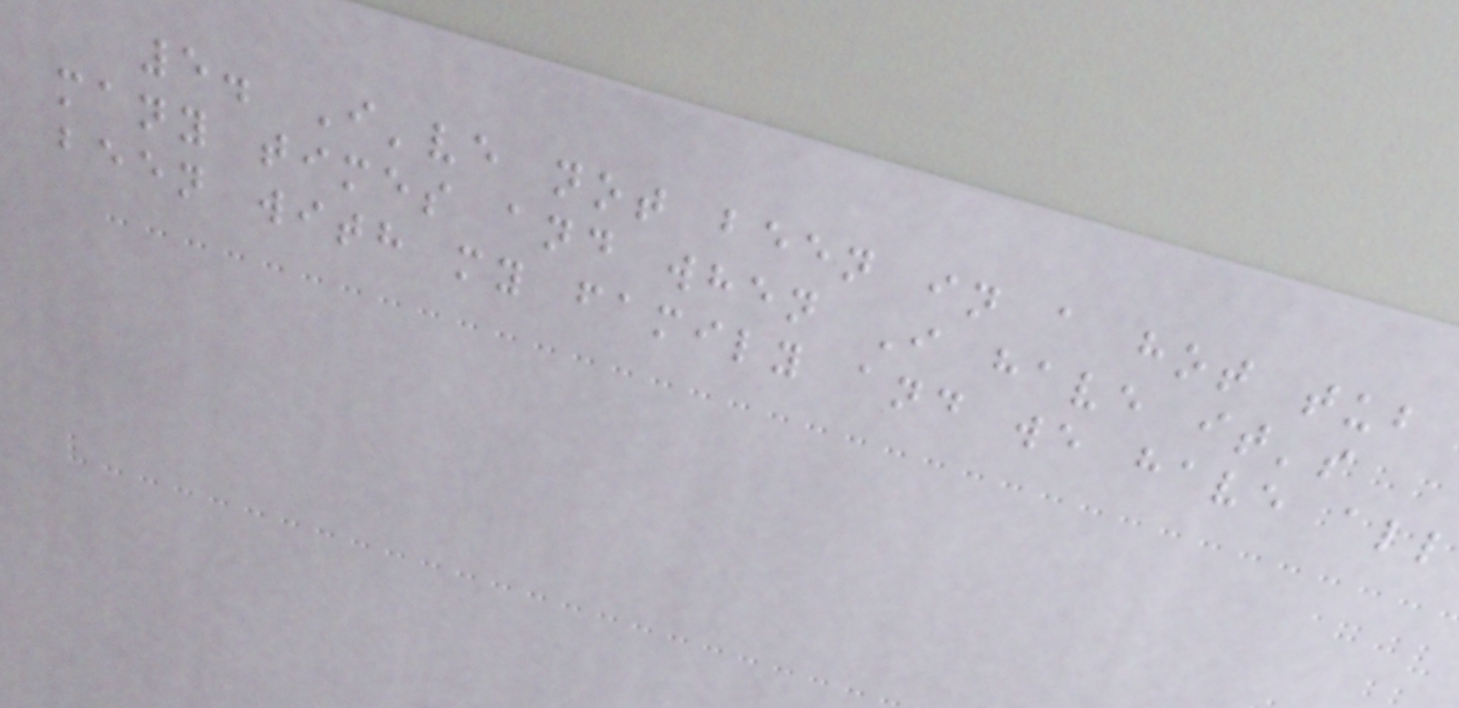5. I've not been in a hot tub
many times and when I have it's
been with my family and we have all
